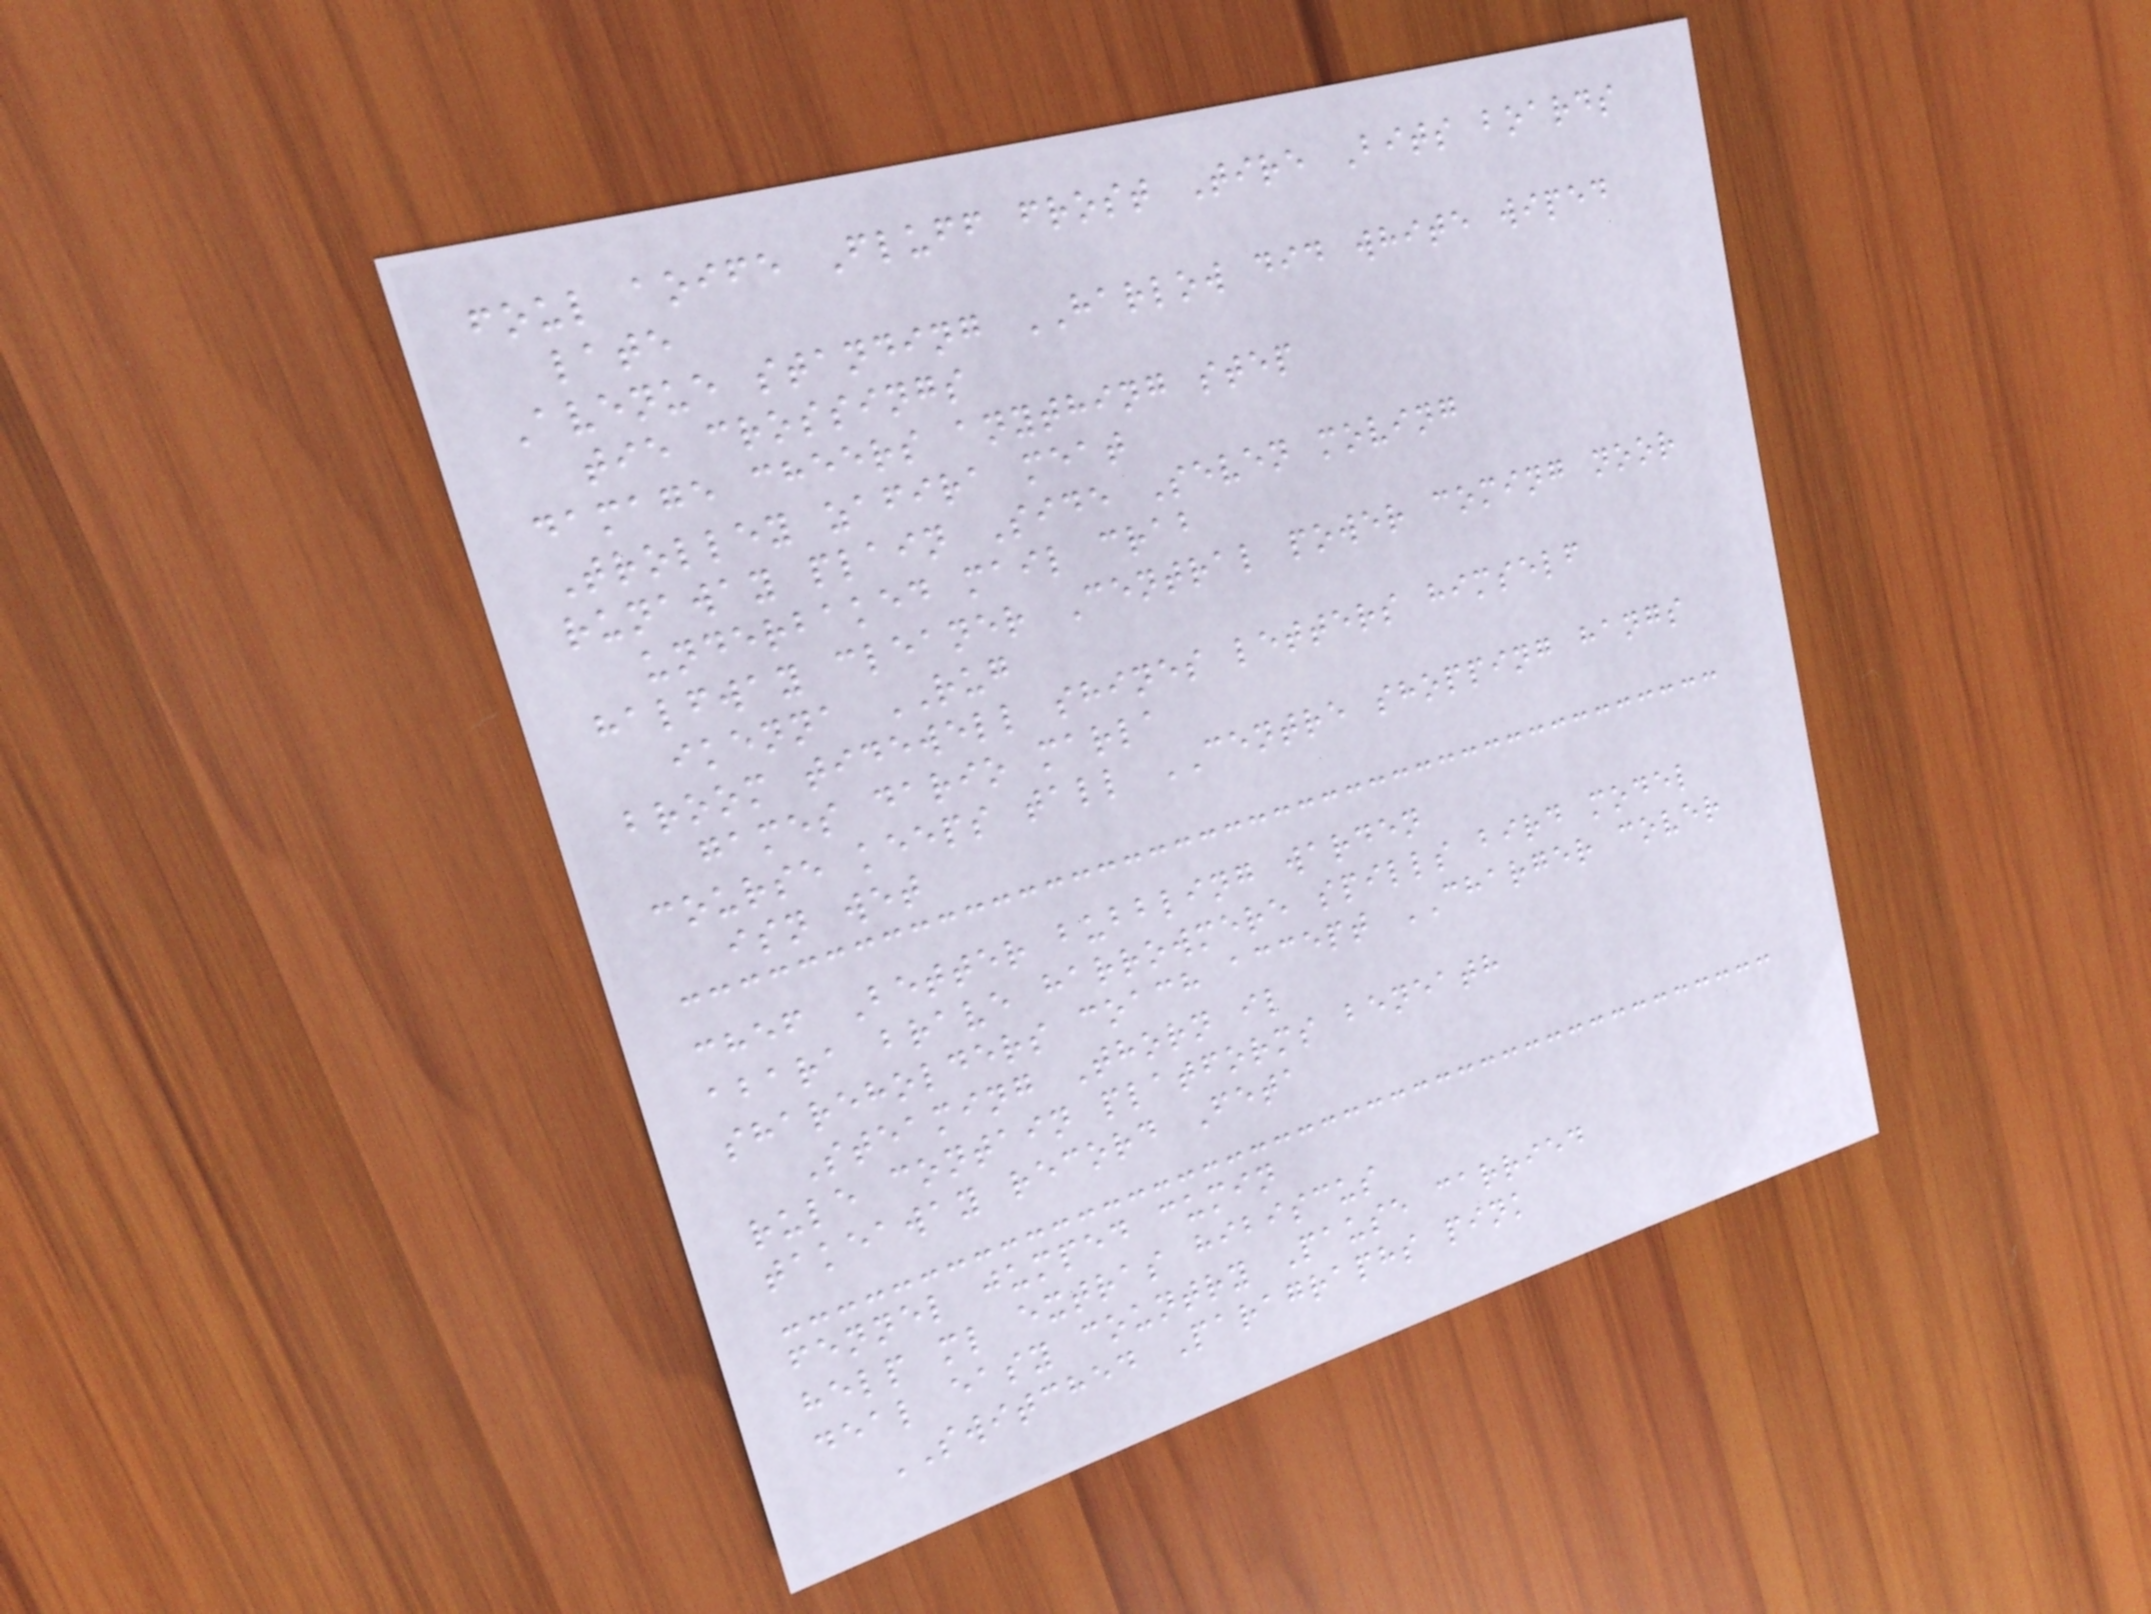foul aoife Fluff frost Tire Bits boards
late
Avenue standing HARLOW did white wiped
tie crossings
damage cheers anything step
Trolley zafira meat
runaway plain Side Seven moving
underbaked mail crab
halfway cleaner Central power coming noor
ikenna RUG
broom tidewell shines letters himself
games dario marla
course keeps tall CENTRE shopping hangs
isn wet
chef Better bubbling warden
abara brave harrowmere spills bird model
shareholders coach accept CHARGER cover
Steaming Thorn il
rule contain platforms beneath
takeaway record Feta
fennel jumped cumin
help ml extras hibiscus
deal easy country Pause carried
SWITCHED Paragraphs pink
